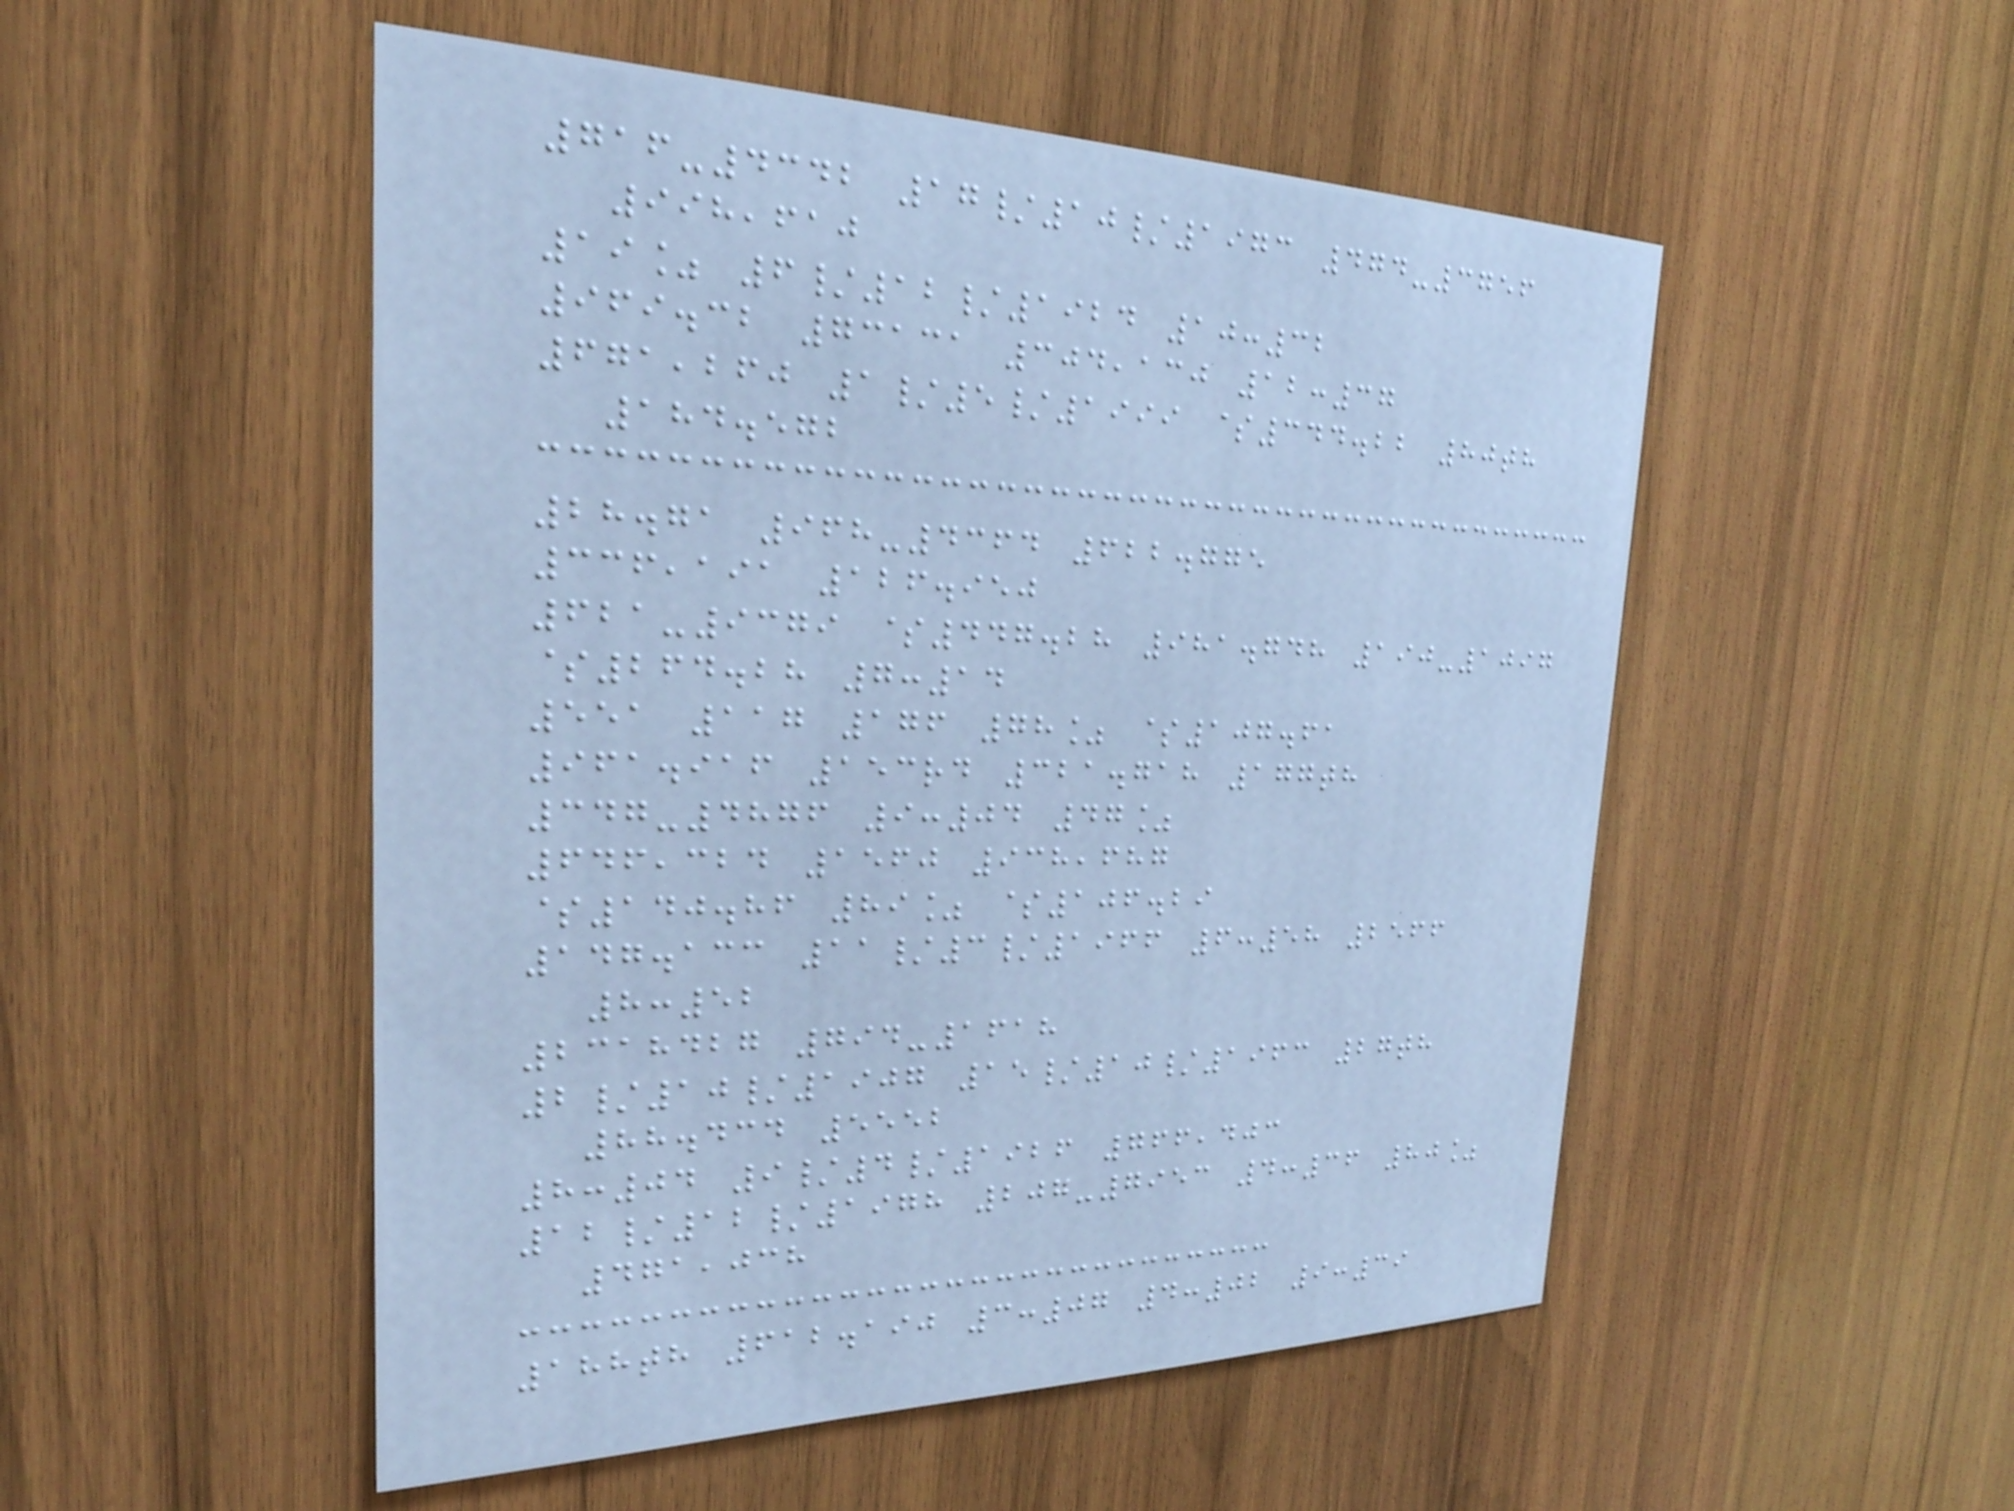716-4342 17/10/1973 474-3756
998,610
19% 6/12/1924 10:32
969.32 73131 304,130 12:37
671,260 1/5/1999 $344.22 80th
184.572
28.71 968-4364 622.775
336,191 126.950
621-9379 $447.28 981.748 190-1097
$264.28 7:14
551 117 176 78% $107.61
961.916 153rd 321.718 177th
347-4876 9:04 47%
646,324 1560 938,687
$140.86 89% $106.29
147.133 11/3/1966 6:58 2566
8:52
2318427 794-1618
2/10/1907 15/10/1963 27th
88.434 5552
8:04 9/4/1926 766,403
12/12/1978 207-7953 4:36 80%
471,038
188th 612.190 3:07 4:02 9:39
